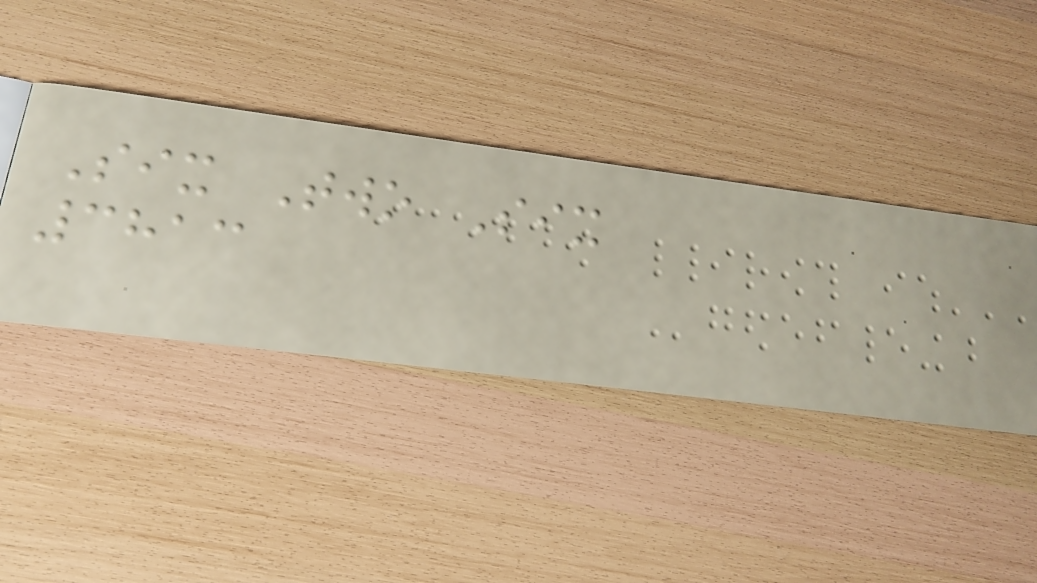Six Two Six
3813
